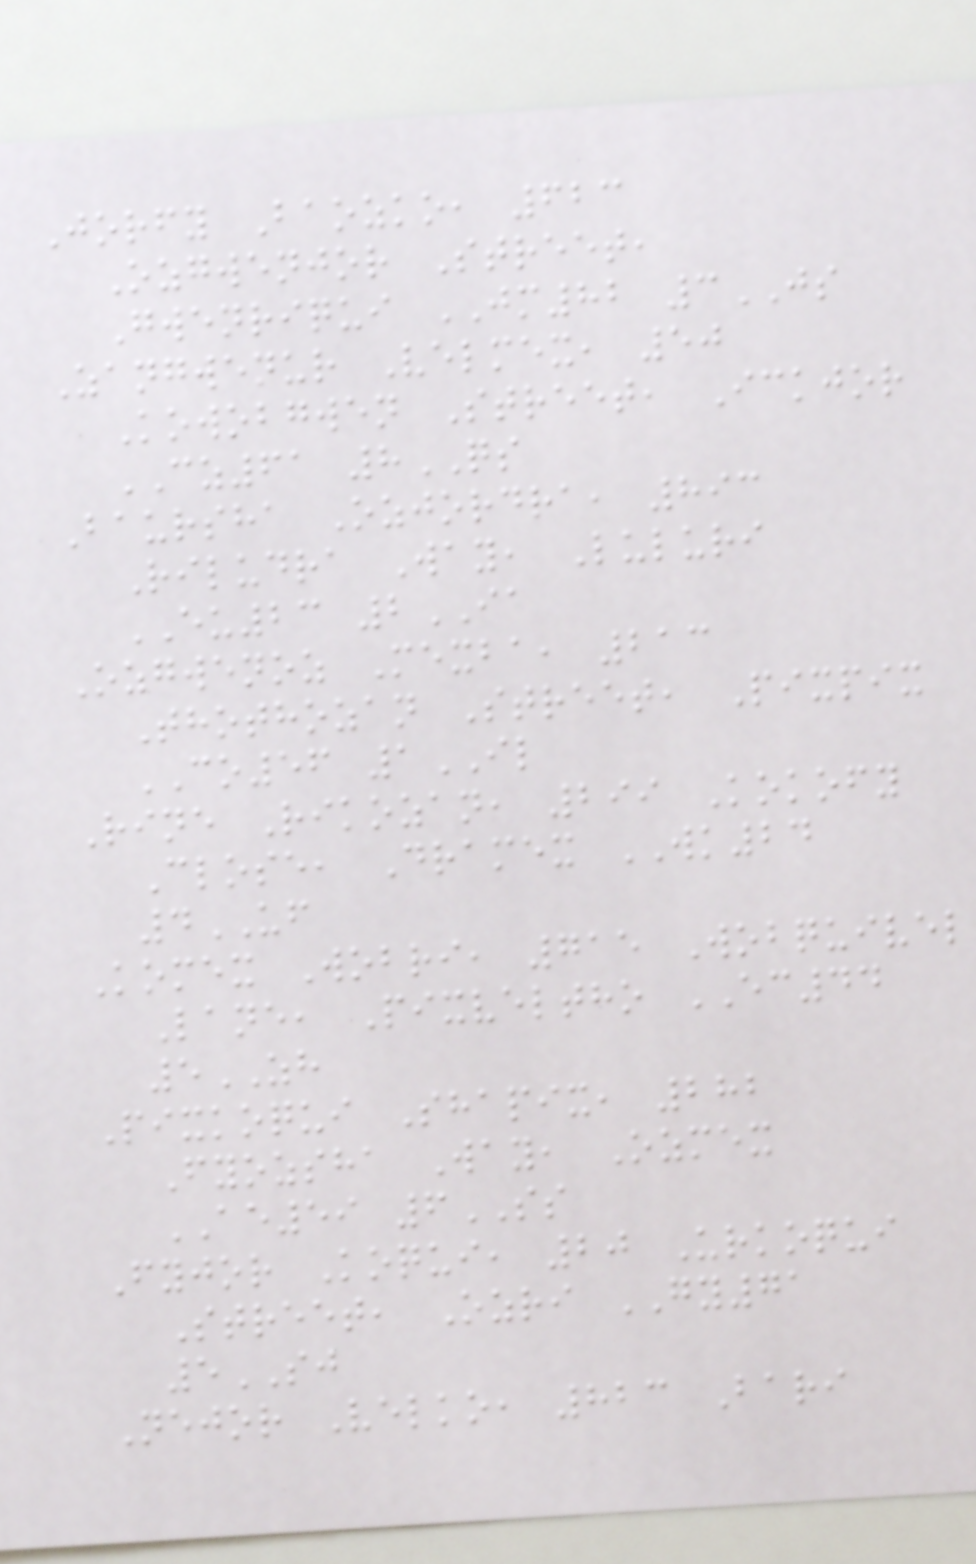Jorfy Baozko, 623
Ozgwenjor Street,
Gwenriqui JM82 3JS
Zangwenur Velmex, 50
Kowobgwen Street, Ickjor
CZ61 8QS
Baursha Ozjordra, 893
Riludra Way, Luluri
EU23 2IA
Ozgwenoz Mexba, 213
Thothozan Street, Pixpix
CO56 1IL
Rine Rikozan, 299 Kokofy
Close, Dramex WK24
4UF
Komex Wobri, 715 Wobquivel
Lane, Pixveltho EC44
5ZH
Pixkoqui Shapix, 282
Fyozsha Way, Ozmex
AE59 6SS
Fyjor Koqui, 20 Urkoqui
Street, Ozri GY71
5SJ
Nejor Velko, 823 Bari
